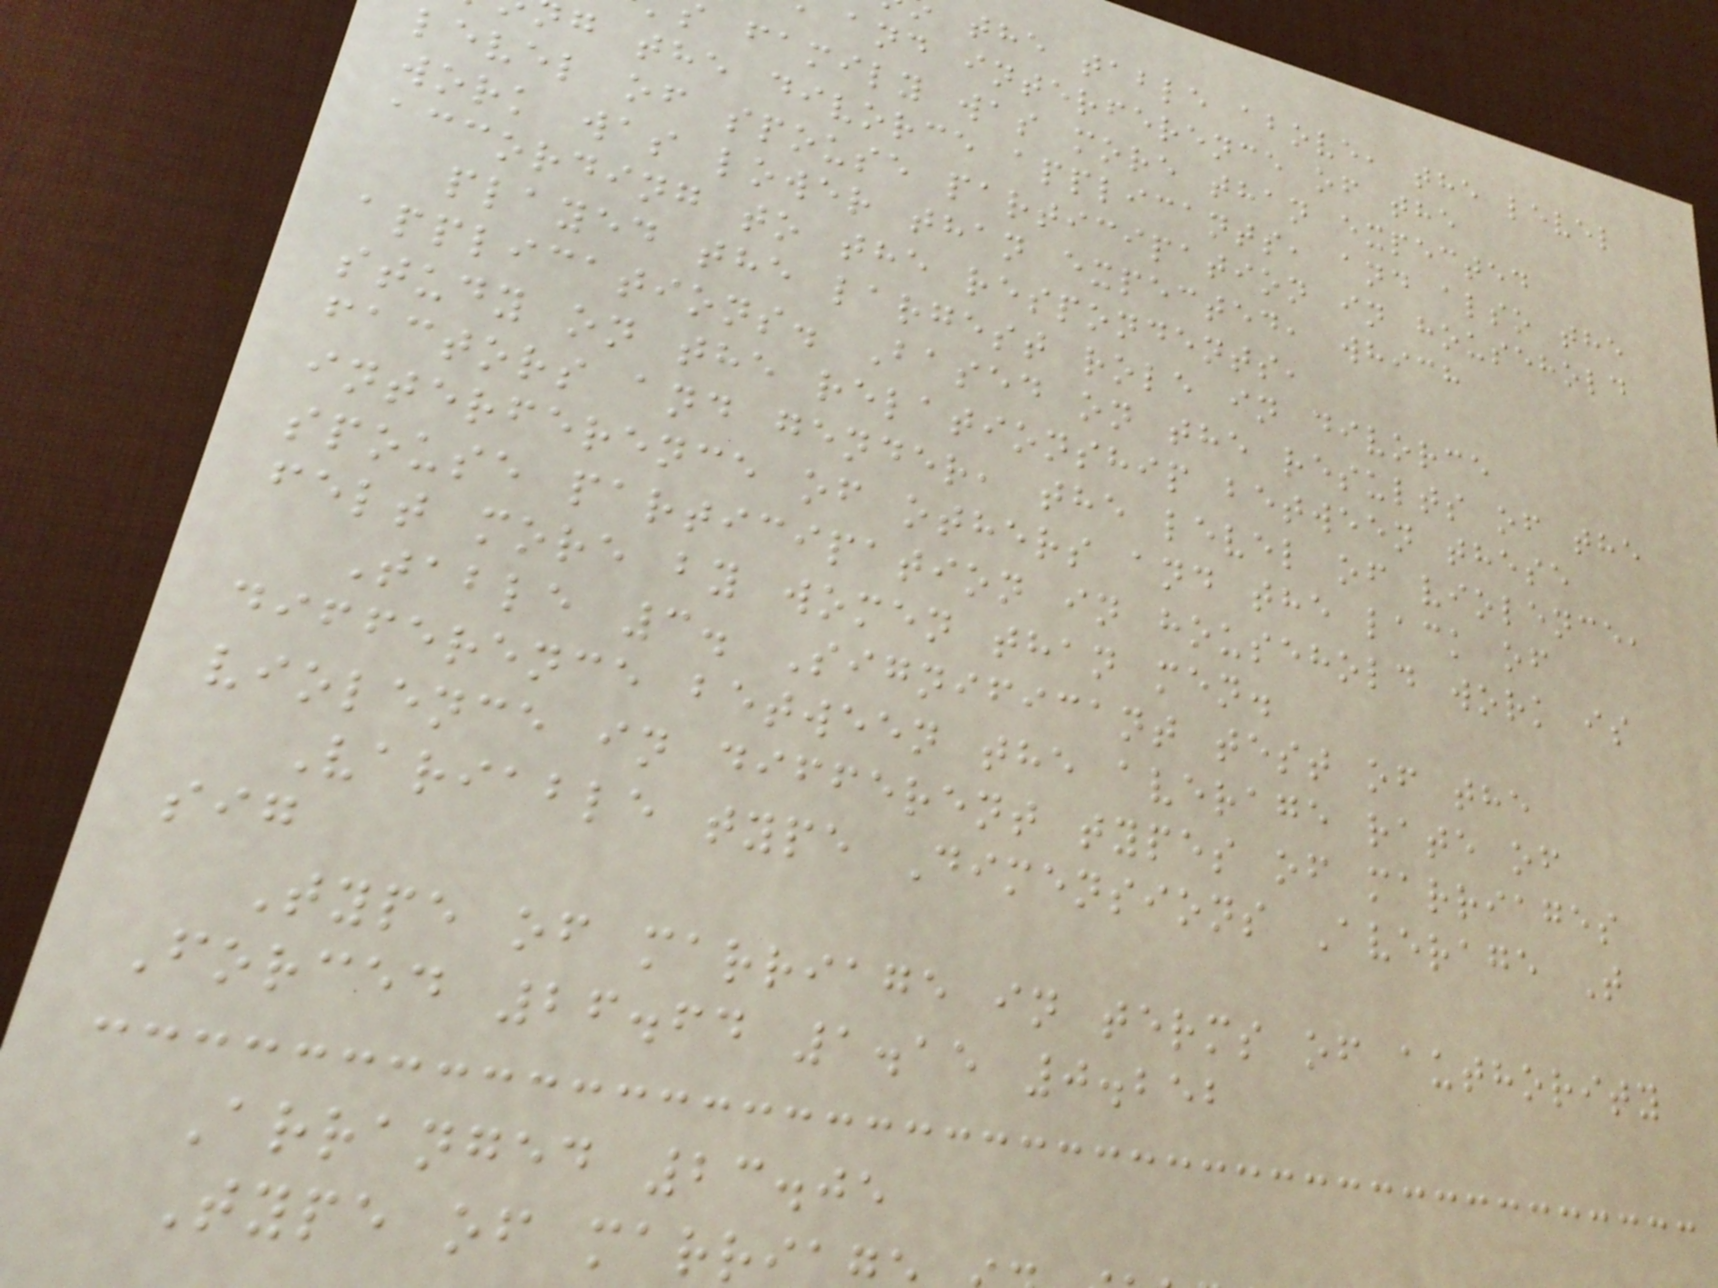the table above, the level
and interference of the
family was more than expected
g the divorce applicants, and also the
level of spouse participation in household
work was lower than expected, which
according to the respondents,
played the largest role in divorce
applications. Based on the results of the
study on the relationship between these
factors and gender, the level of violence,
interference of others and the lack of
spouse participation in household work is
felt more by women than men.
Table 3. Significant test of the
difference between the average rate of
violence in different types of marriages
Variable type Dimensions Average T
sig
Type of marriage in terms of authority
Forced 26.64 1.15 0.252
Arranged 23.05
Type of marri
